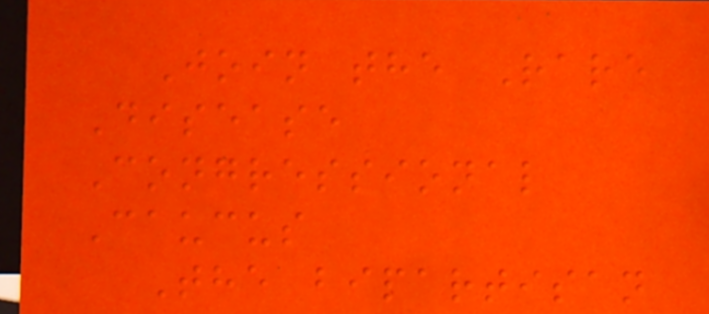Join the Rare
Disease
Congressional
Caucus
The bipartisan
